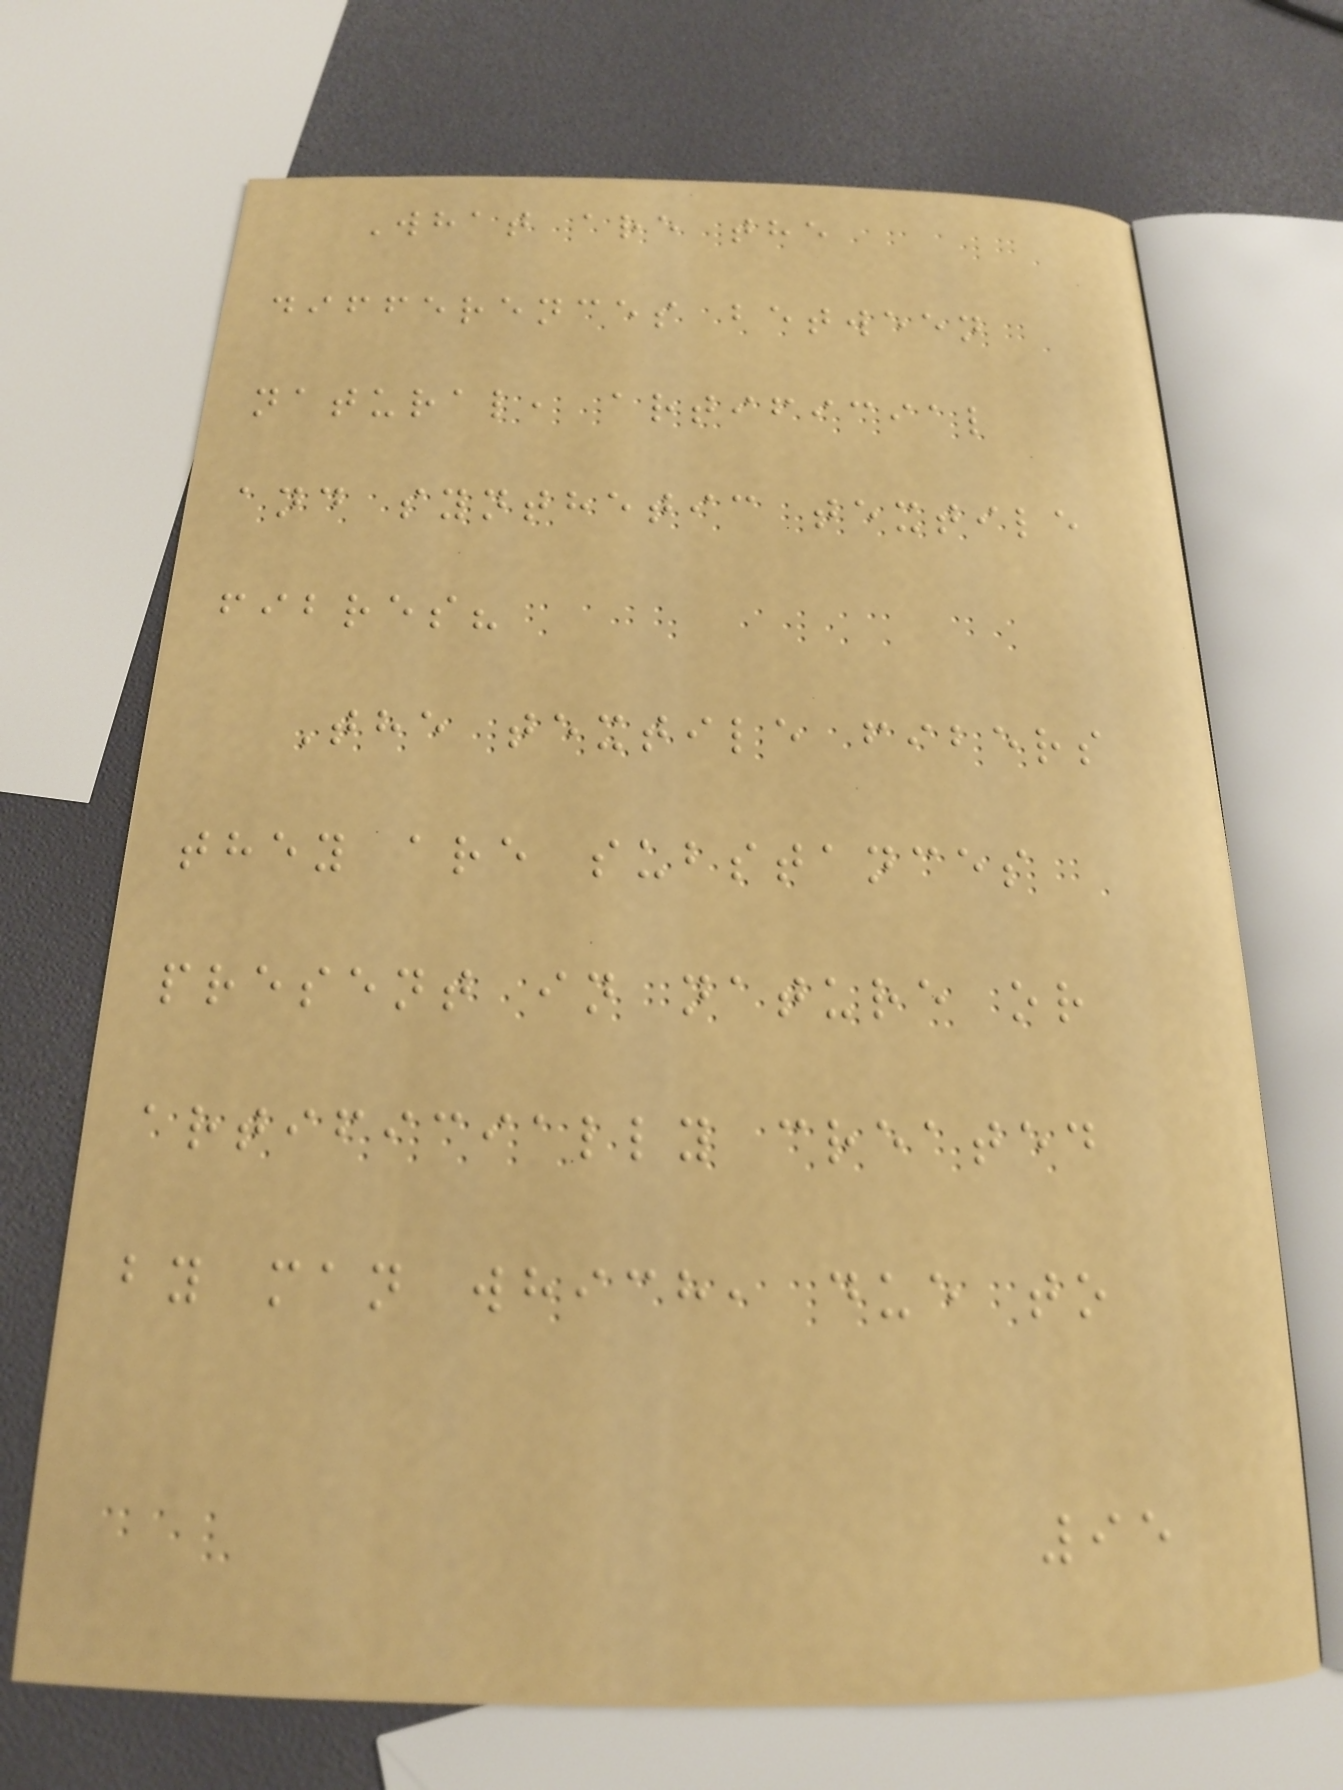What are the
differences between
natural, artificial
and synthetic textile
fibres?
The textile fibers
they are substances
present in nature or
artificially created
by man which, due to
95
